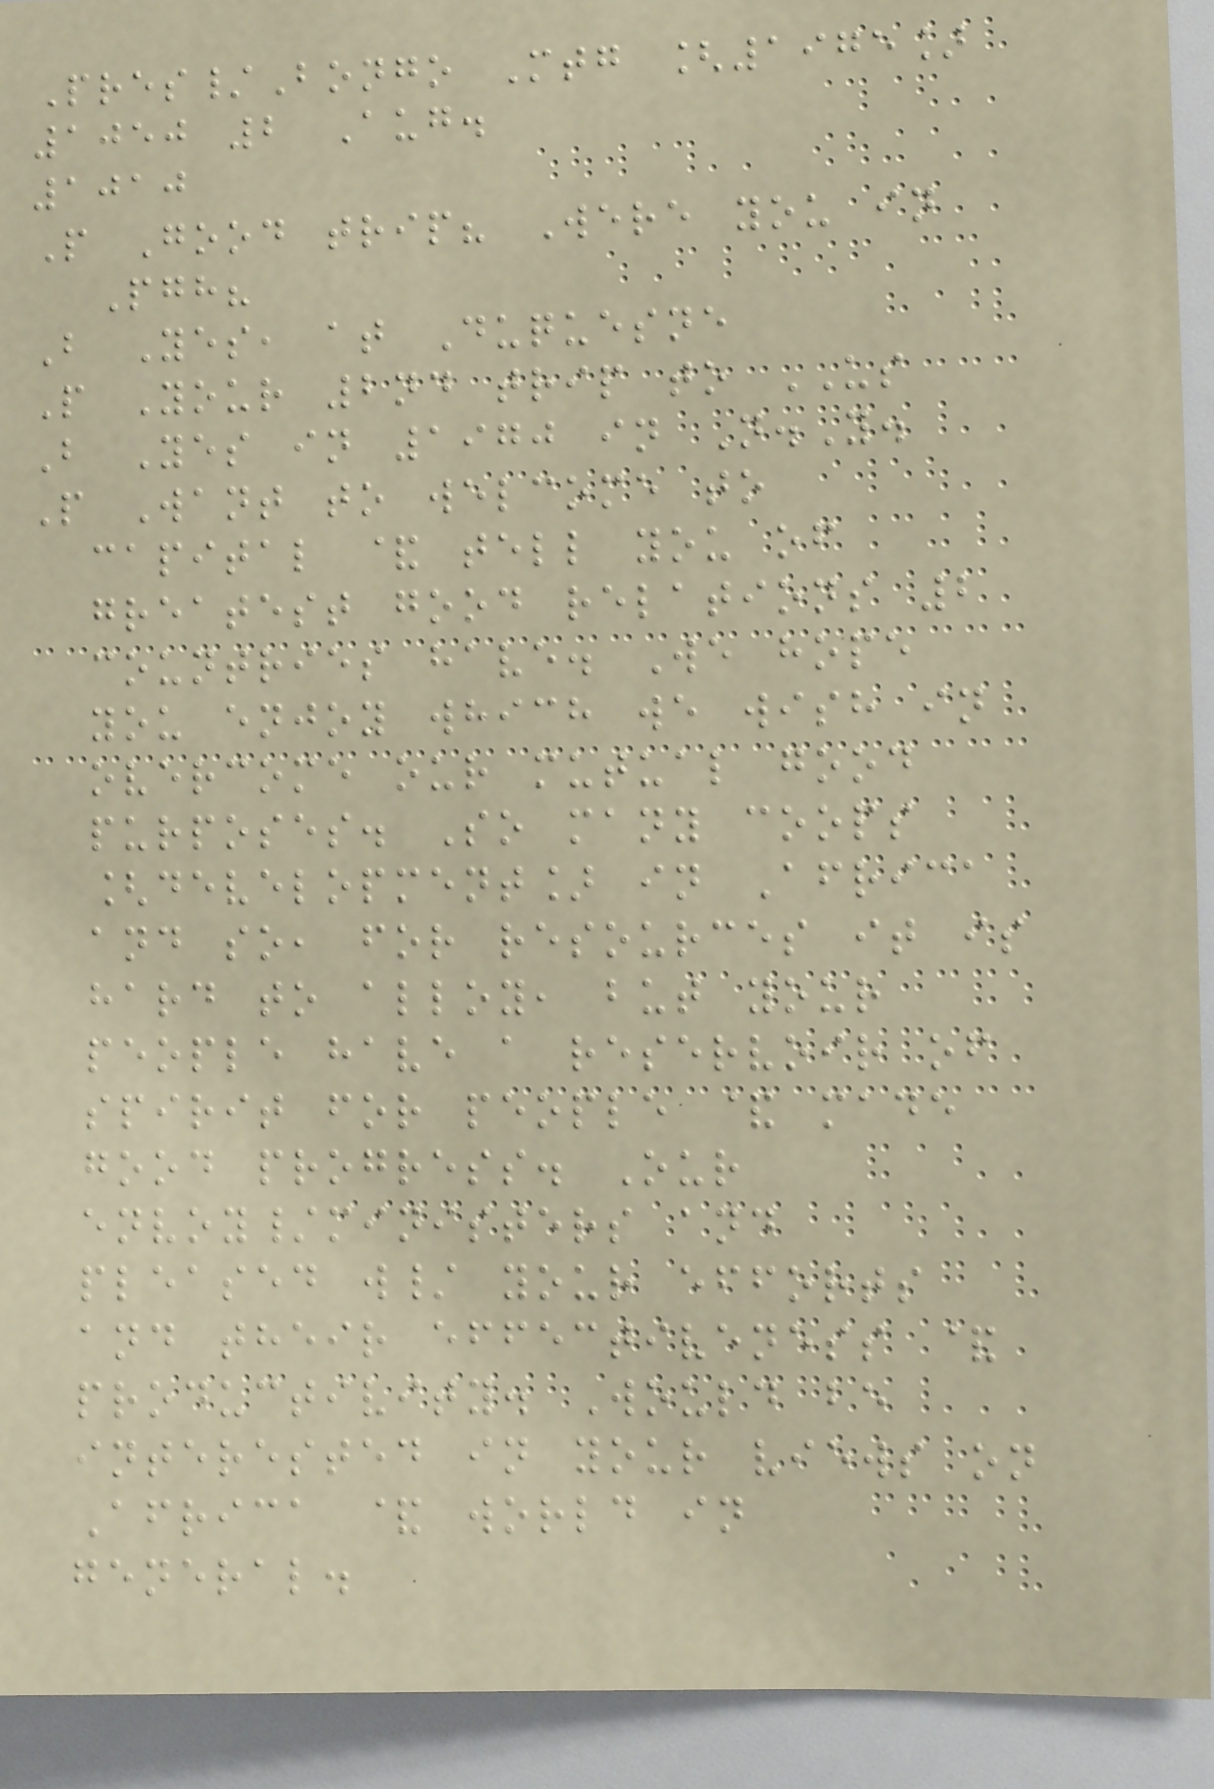Pres/Bongo Mtg [1975]
1050 2 Aug.
1010
P Good trip? Were you in
Pgh?
B Yes, at Duquesne
P Your 2nd trip to US
B Yes in 1970 in N.Y.
P Want to welcome to
capital & tell you of
greatest good relations 2
countries have. We hope
you enjoy which we wish in
overcome our mutual good
purposes. So many coops
[development] in Africa
and so, for resources it is
hard to alloy, but your
people have a reservoir of
spirit for people & made
good progress. Our
envoy/ministers and
pleased w/ your efforts
and their effectiveness &
productivity. Would be
interested in your views on
Africa & world in
general.
